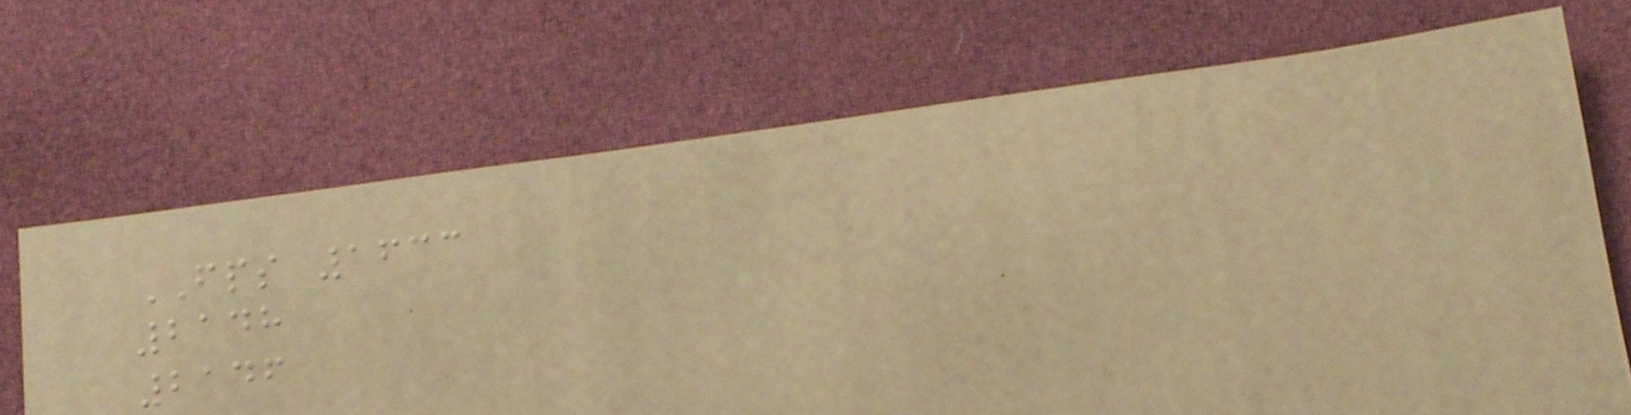FPS 1633
2148
2146
